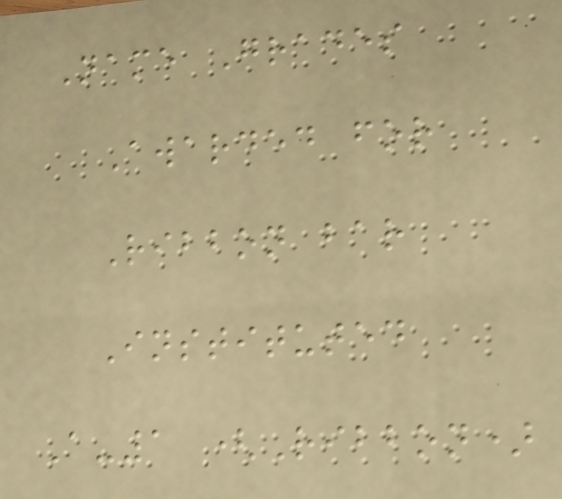Name Grades
Awarded for
Ribbon bar
Instituted
A-1 (Ribbon)
